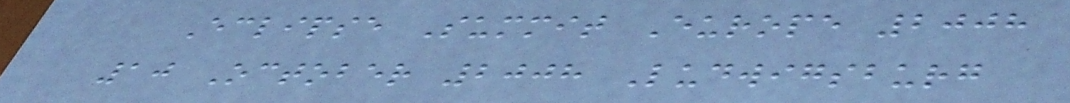Eclipse Summit Europe 2008
10 October 2008 Ludwigsburg
